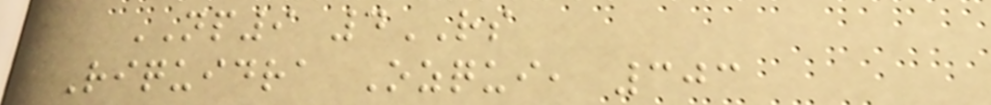NP9 4RS
Riquidra Ozqui, 303
